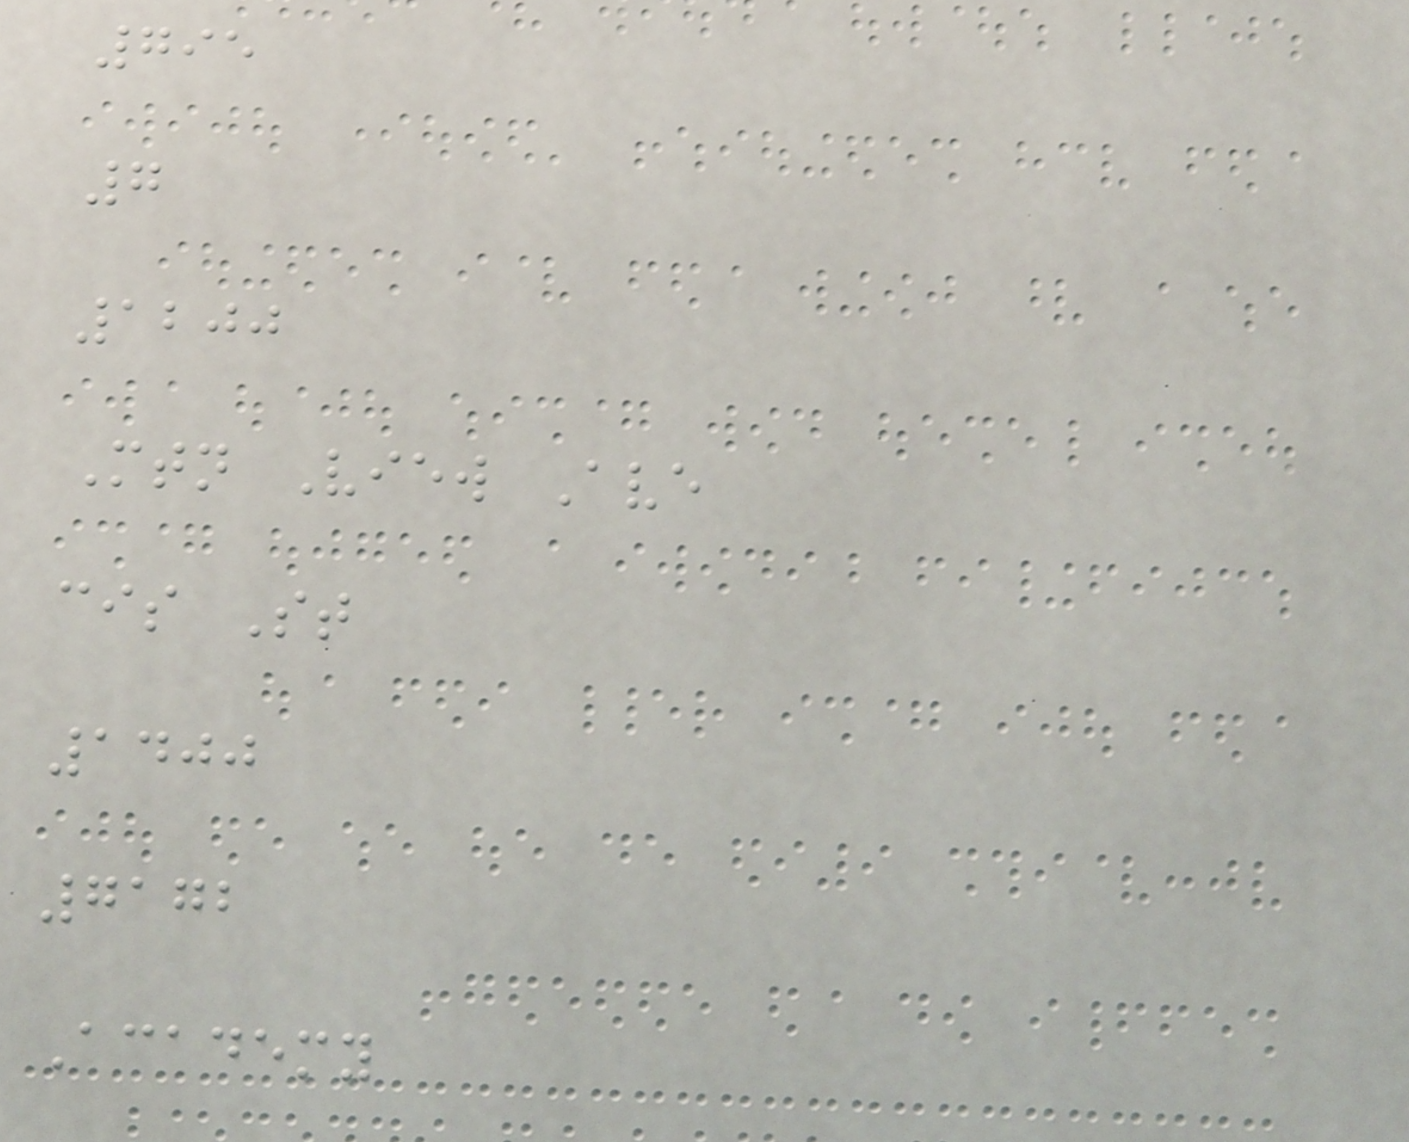795
7
1200
Mtn View Ave
cis St
1400
7172
Academy
